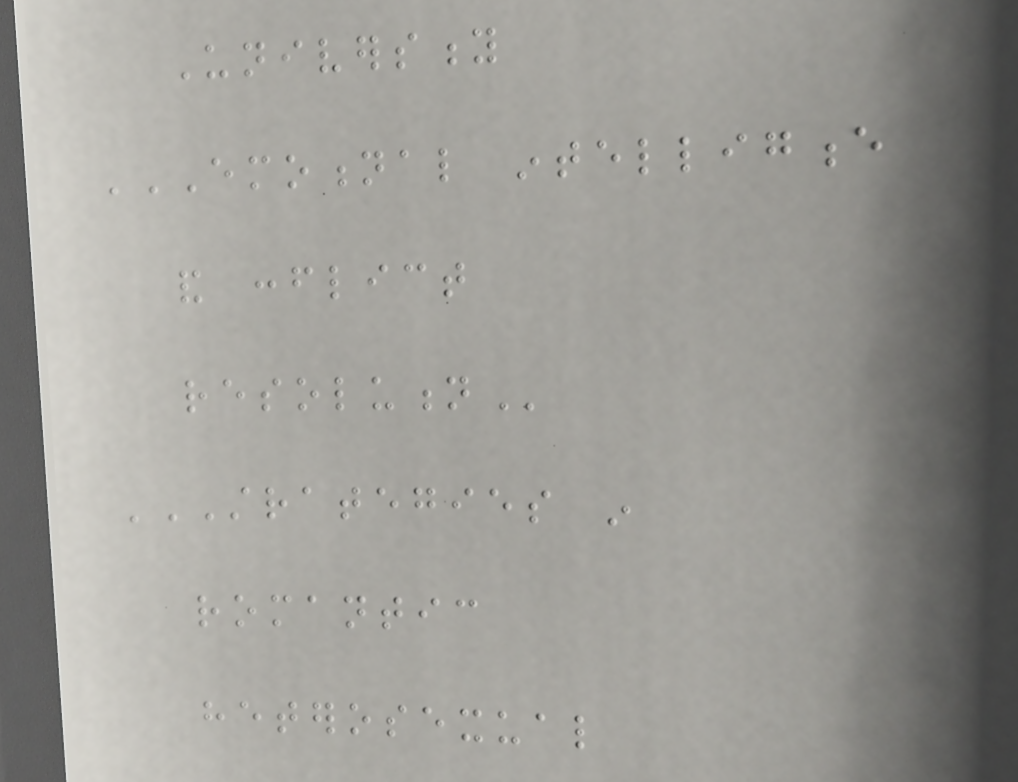University
EMOTIONAL INTELLIGENCE
AND CONFLICT
RESOLUTION
STRATEGIES IN
ROMANTIC
HETEROSEXUAL
